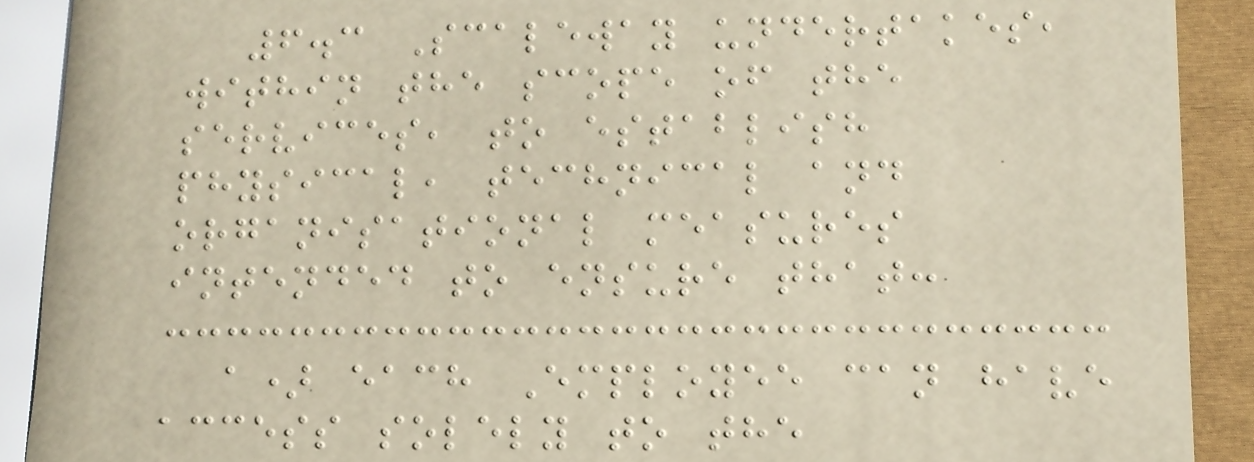6.3 Scaleway undertakes,
within the scope of the
services, to establish
physical, technical and
organisational measures
intended to ensure that:
a) each Employee can have
access solely to the
